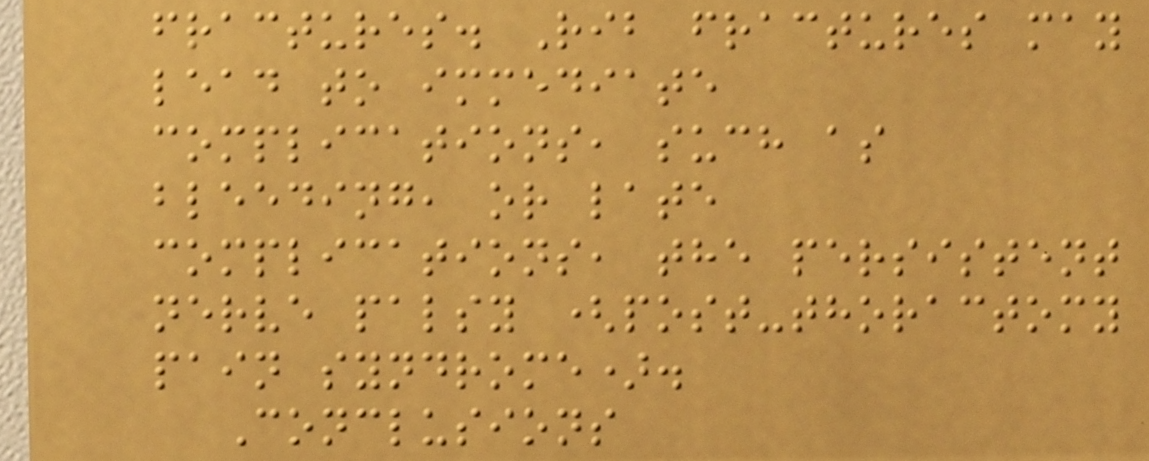fractures. Rib fractures may
lead to immediate
complications, such as
bleeding, or late
complications, the persistent
nerve palsy (post-thoractomy
pain syndrome).
Conclusions
